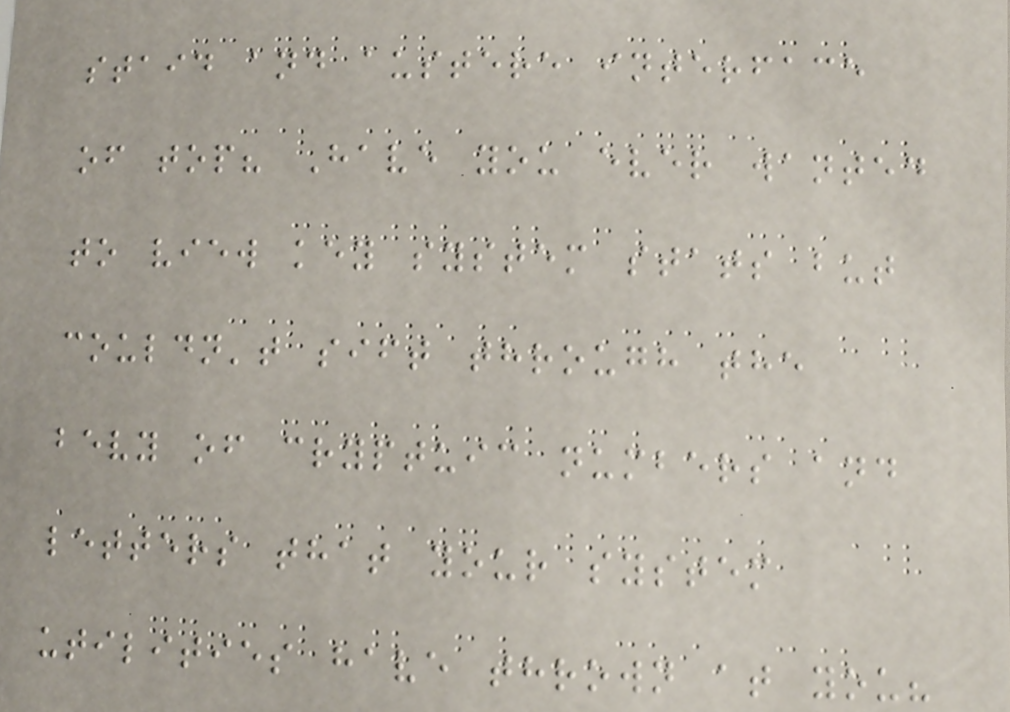staid and austere interface
of top? Have you ever wanted
to view key system stats but
couldn't sift through the
bevy of cryptuic numbers and
letters that your system
utilities have thrown at you?
